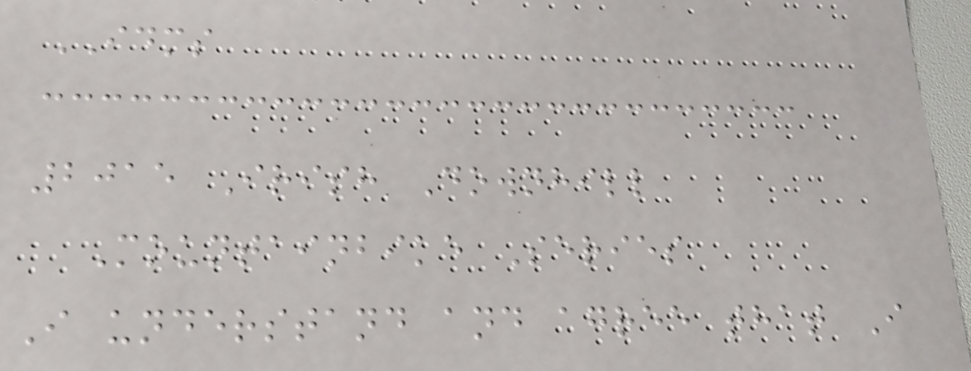IDMS
2015 Irish Downhill
Mountainbike Series
I understand and agree that I
